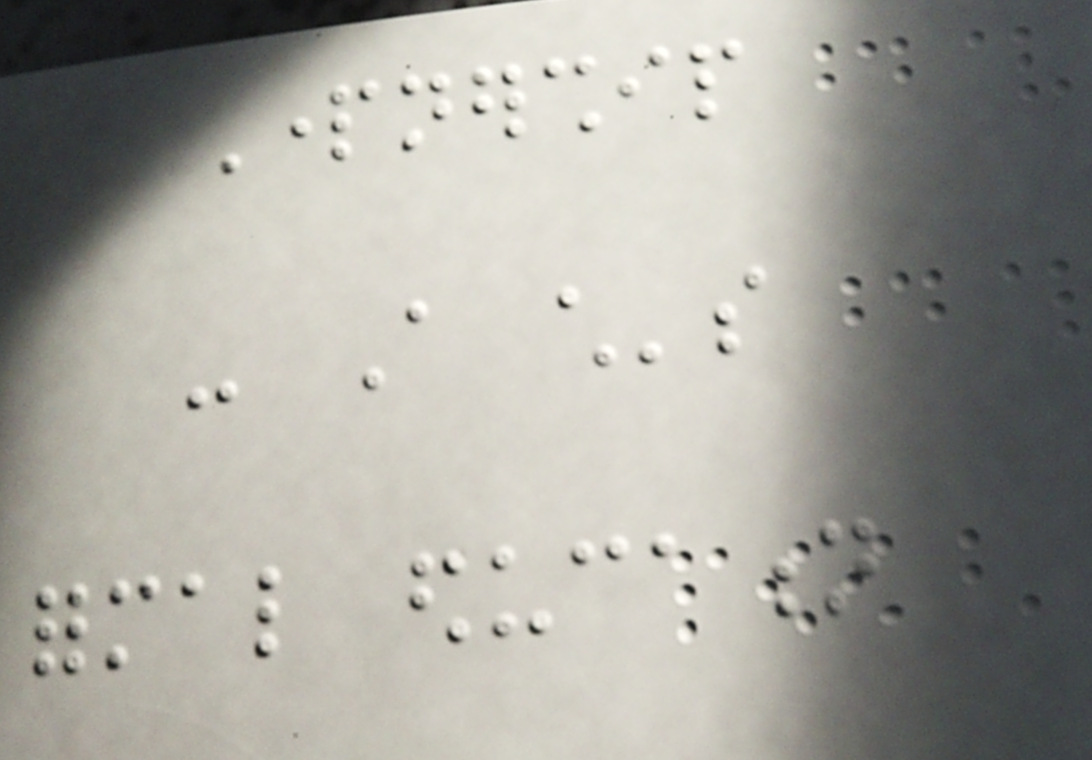Partnership
- A child's
formal education
